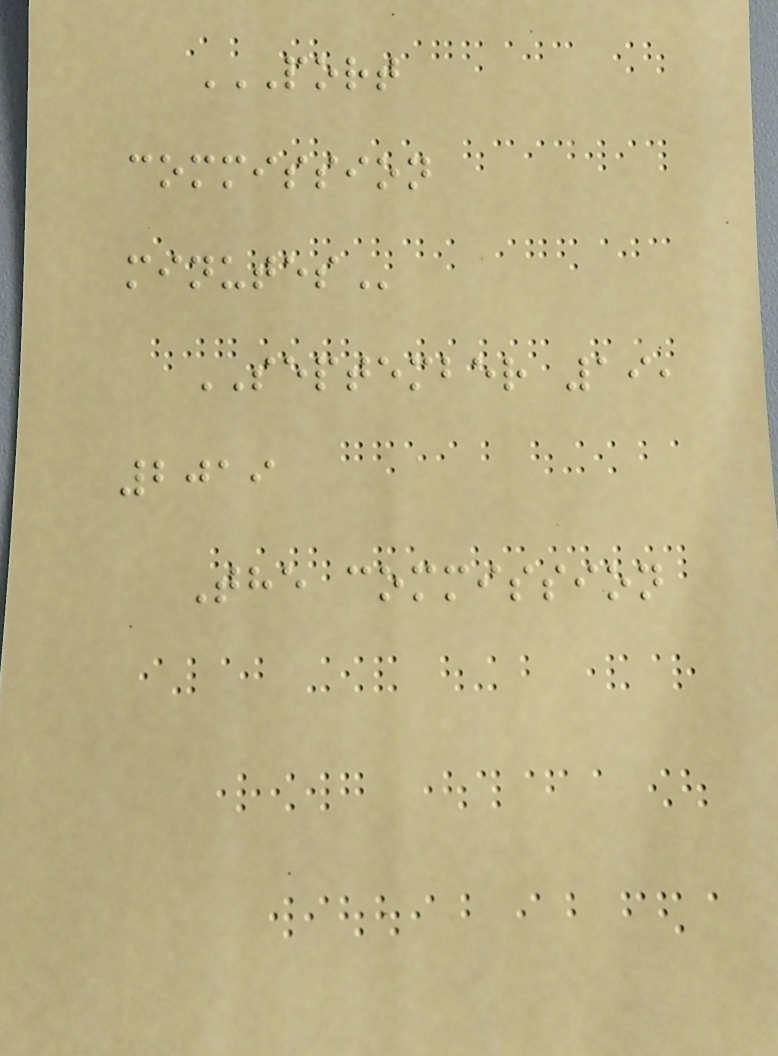PORT
COMMISSION
MINUTES
SEPTEMBER 19,
2019
The commission
